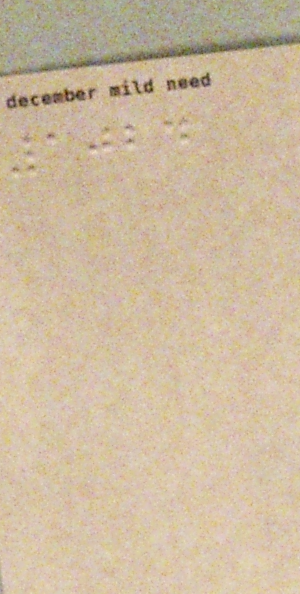1024
